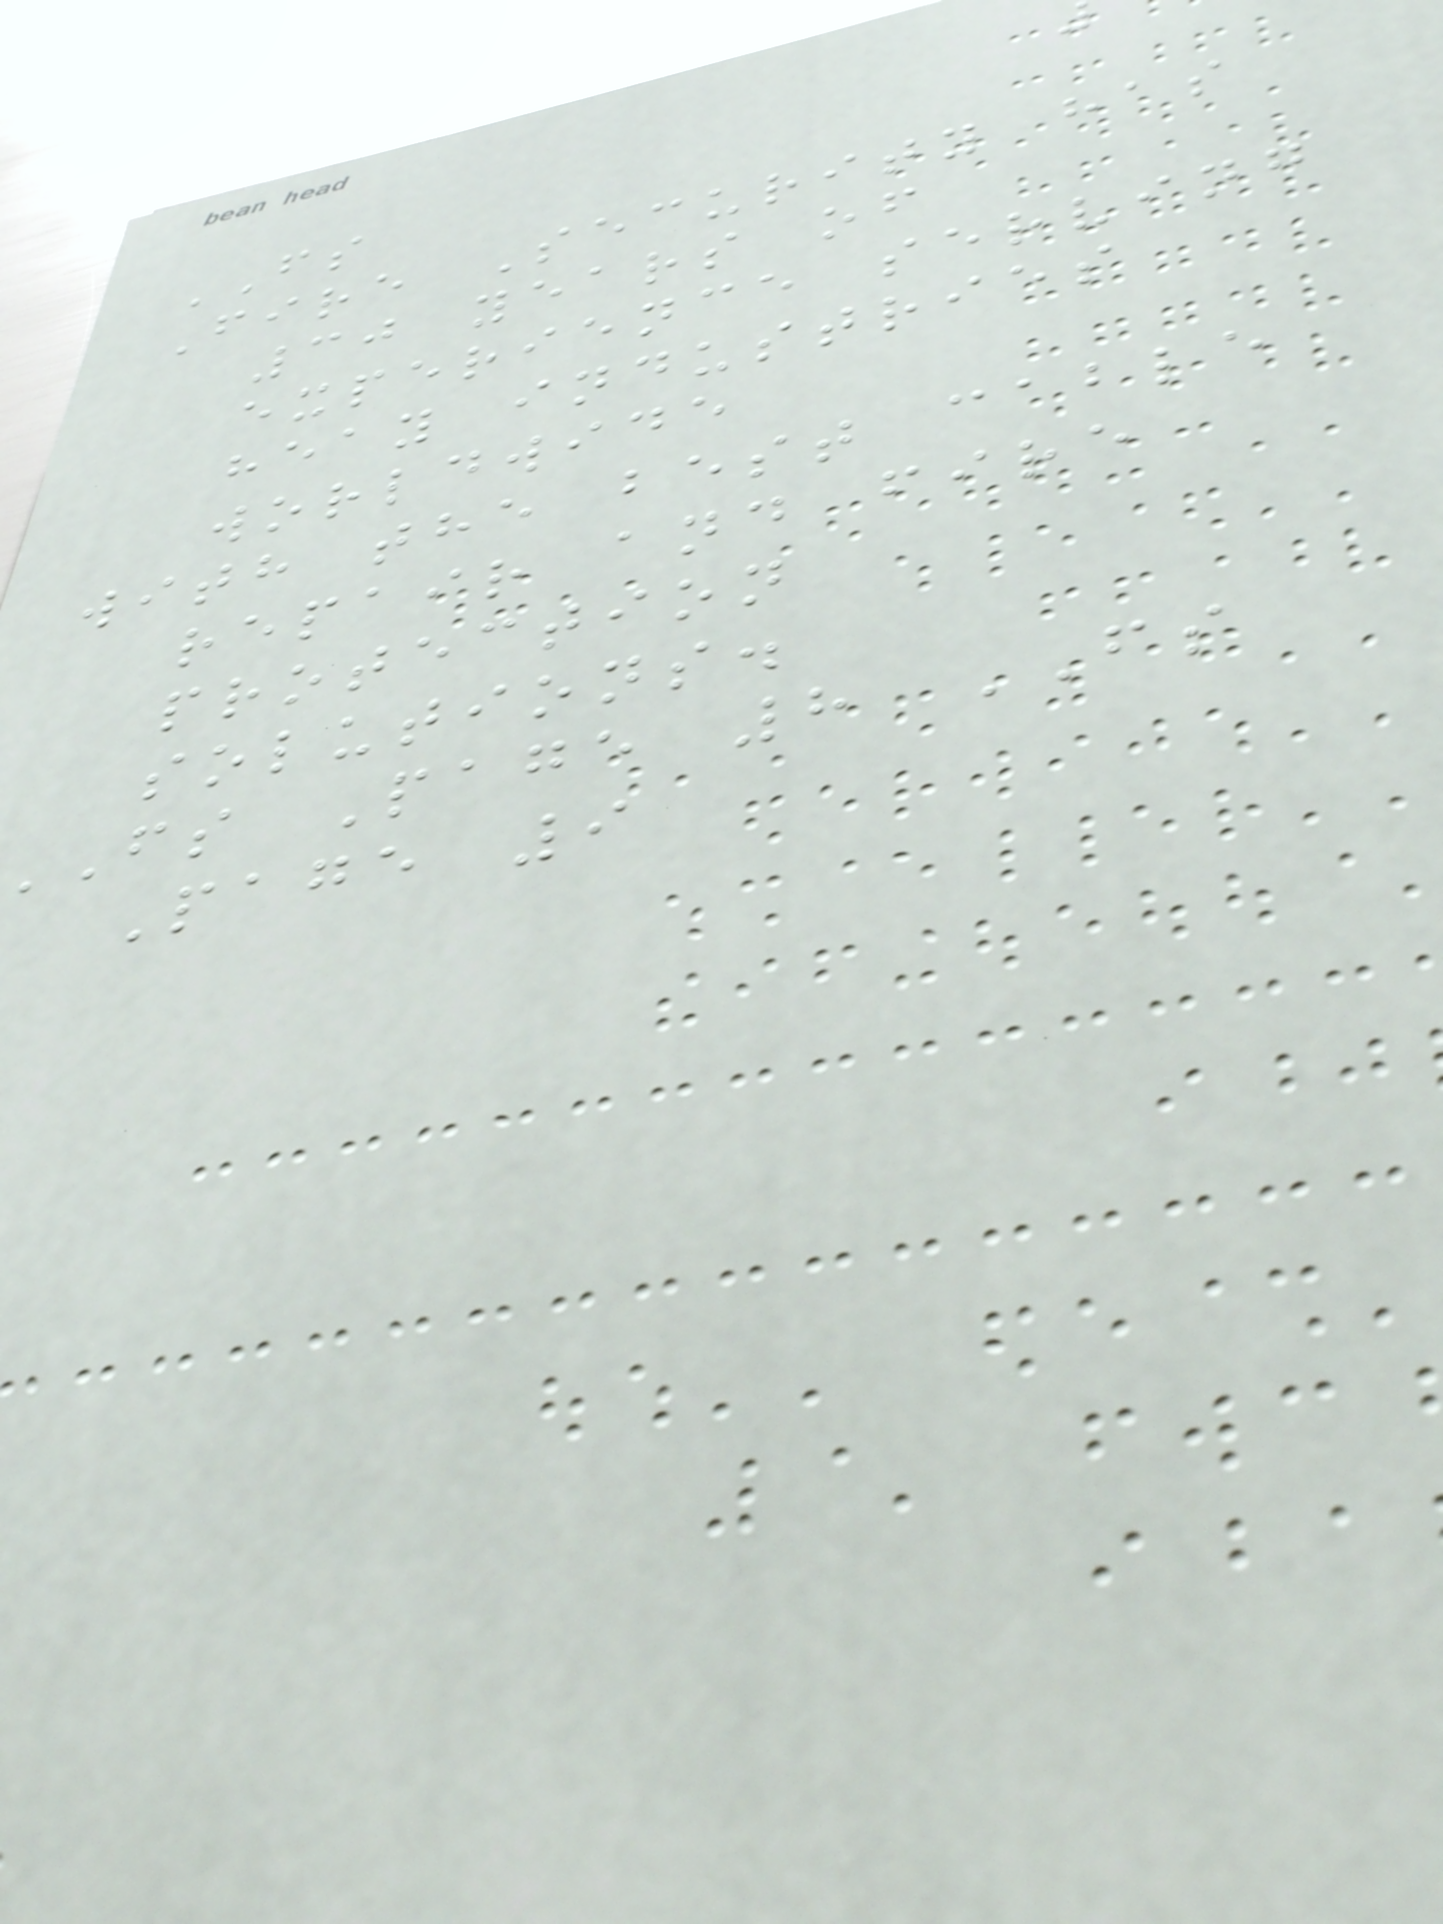FS
Fire Security has
30 years of
experience serving
heay industries
worldwide
with the best cable
repair and fire
protection
solutions.
fs Page 8 FS
Page 9
